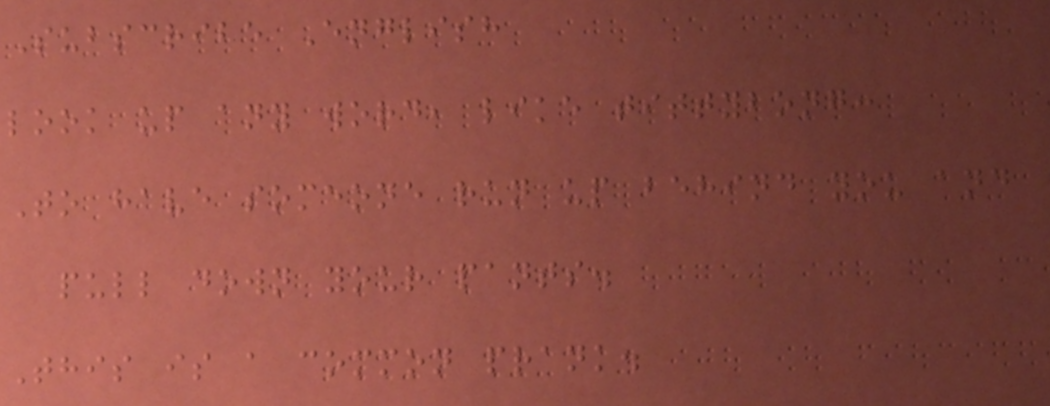Subscribe English
look up any word, like tittybong:
To have someone run up behind you and
pull down your pants.
This is a common prank.
